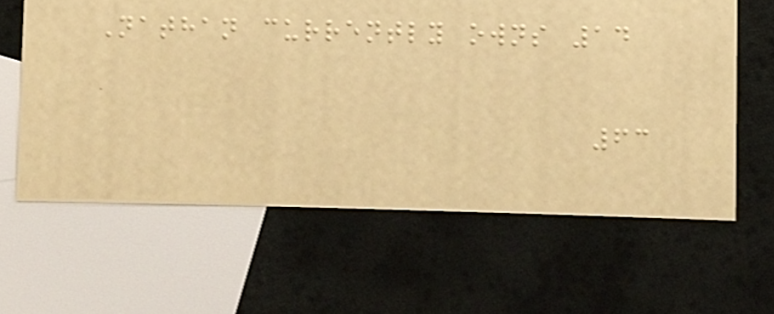Nathan currently owns 14
63
